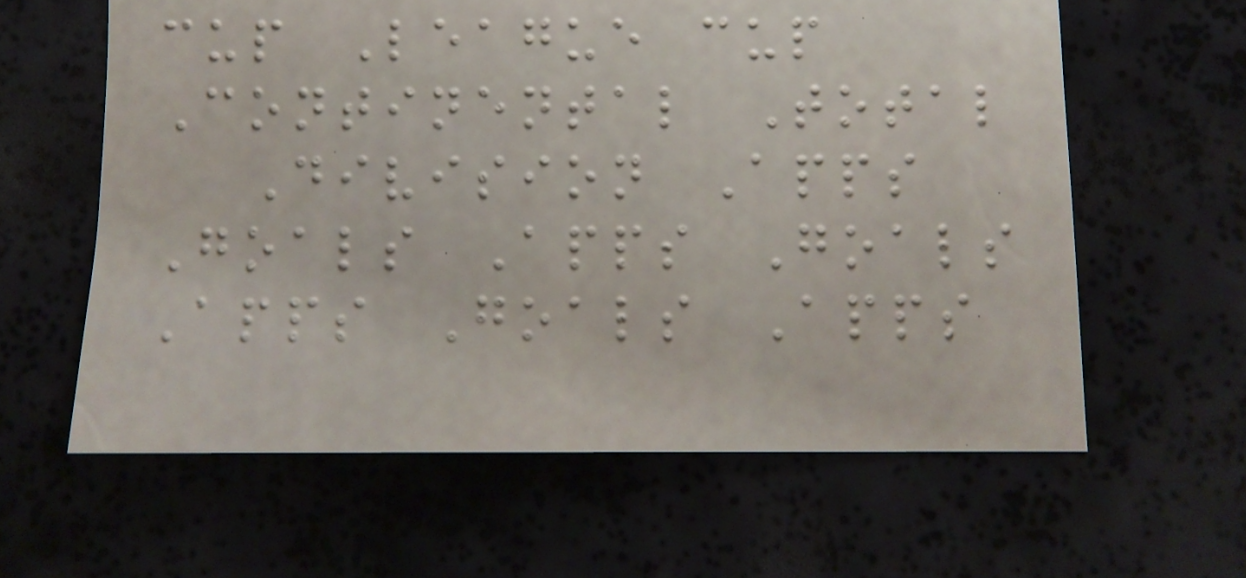cup League cup
Continental Total
Division Apps
Goals Apps Goals
Apps Goals Apps
